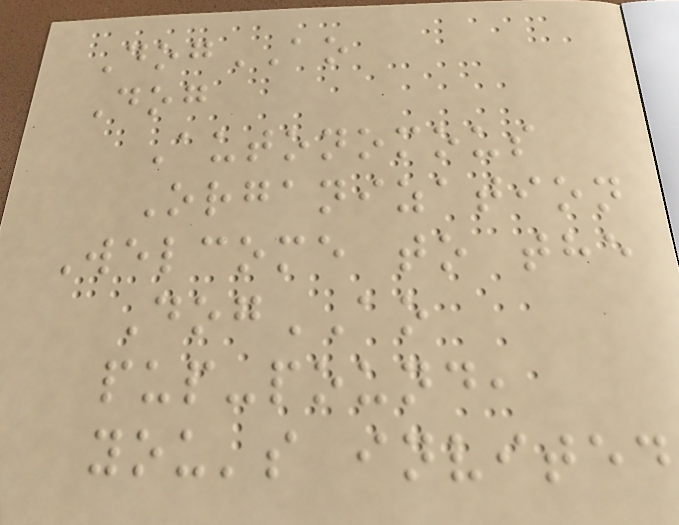DogAO
Dog
Autonomous
Organization
Welcome to the
DogAO
pup-pound,
you's invited
